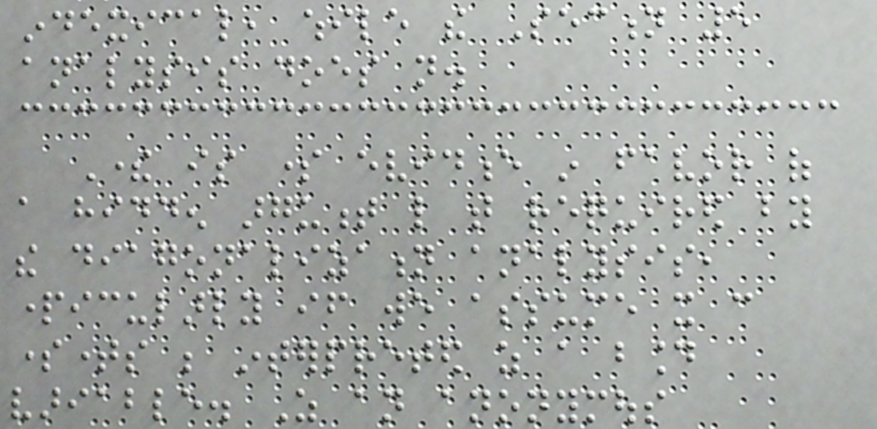indexical, while the Section 5
analysis does not.
There is some evidence in favor of
a hidden argument like that required by
the diagonalization analysis,
particularly if we assume it can
sometimes be interpreted as a bound
variable. As an anonymous
